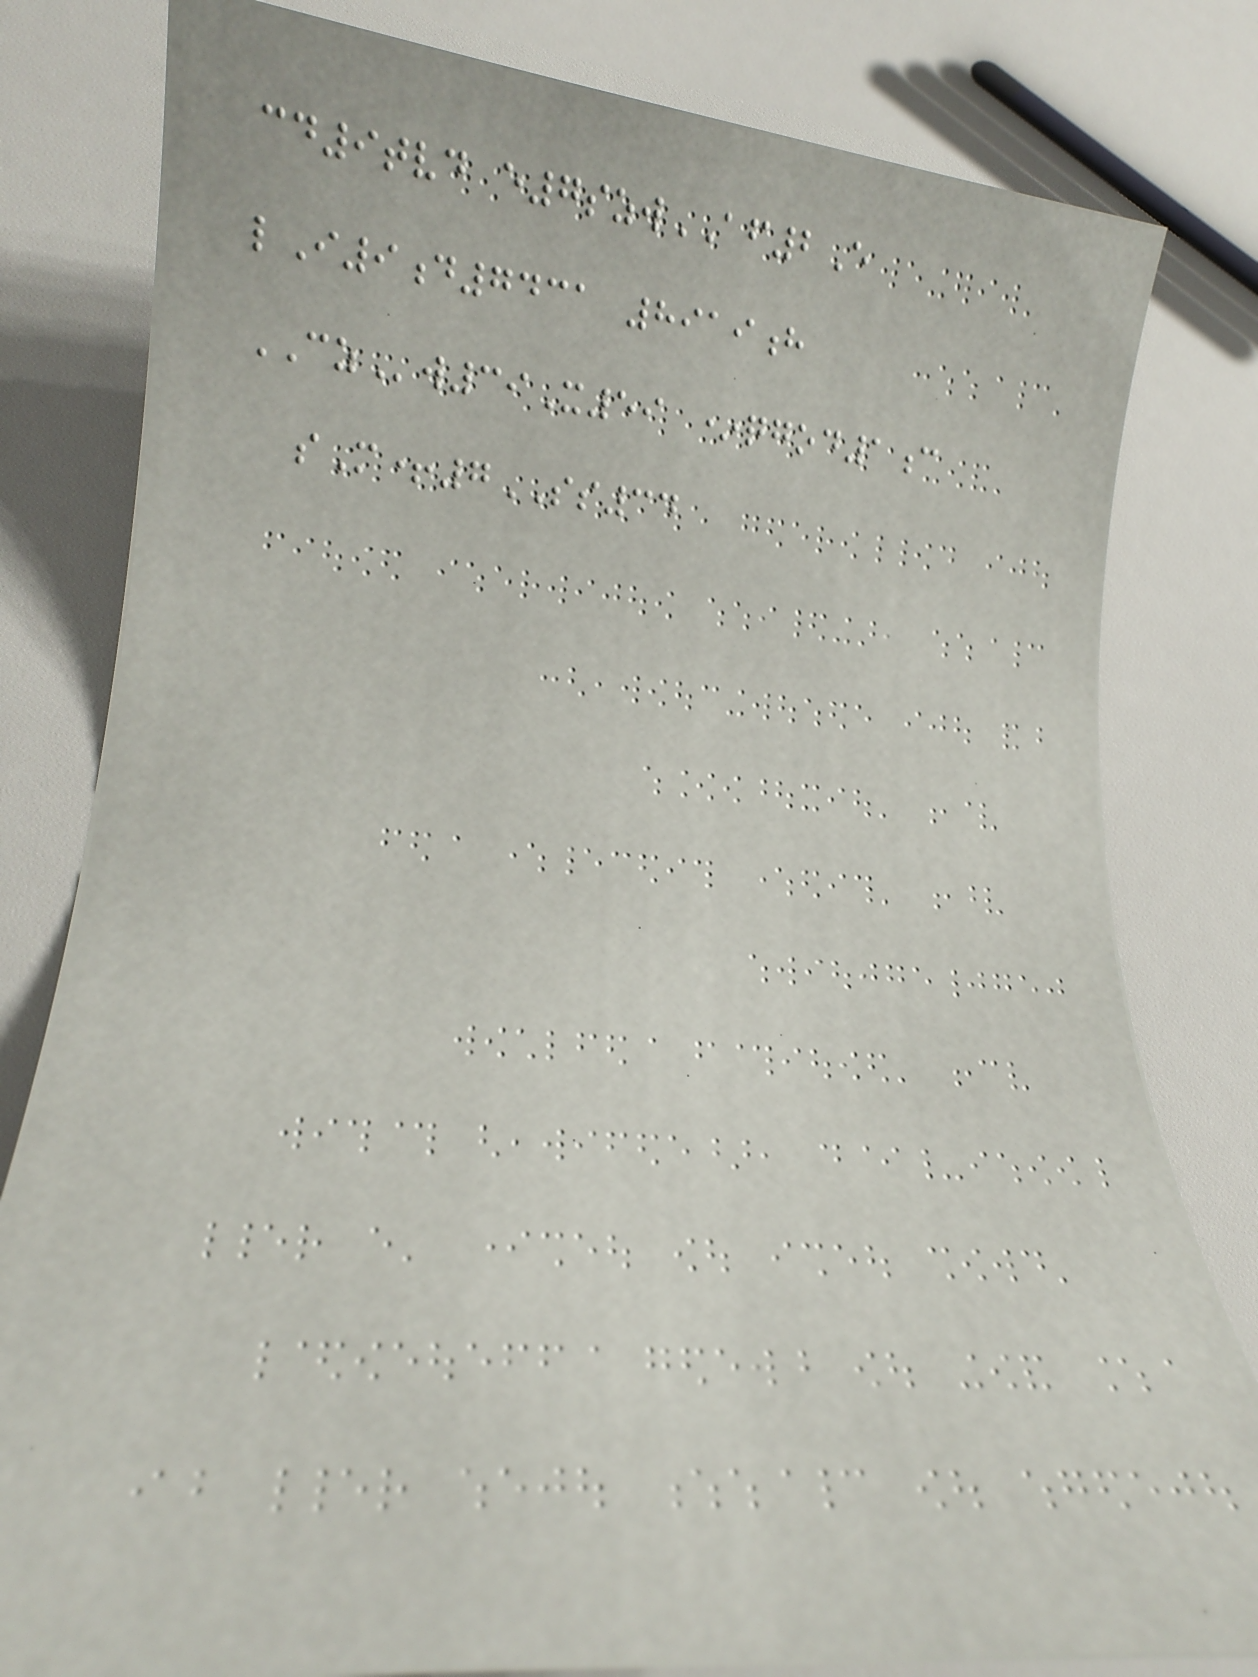cd9tvd e7szwAF2E
lI9d7431 8919h
CZw39X59 *qgod1c
sM+7SS34
